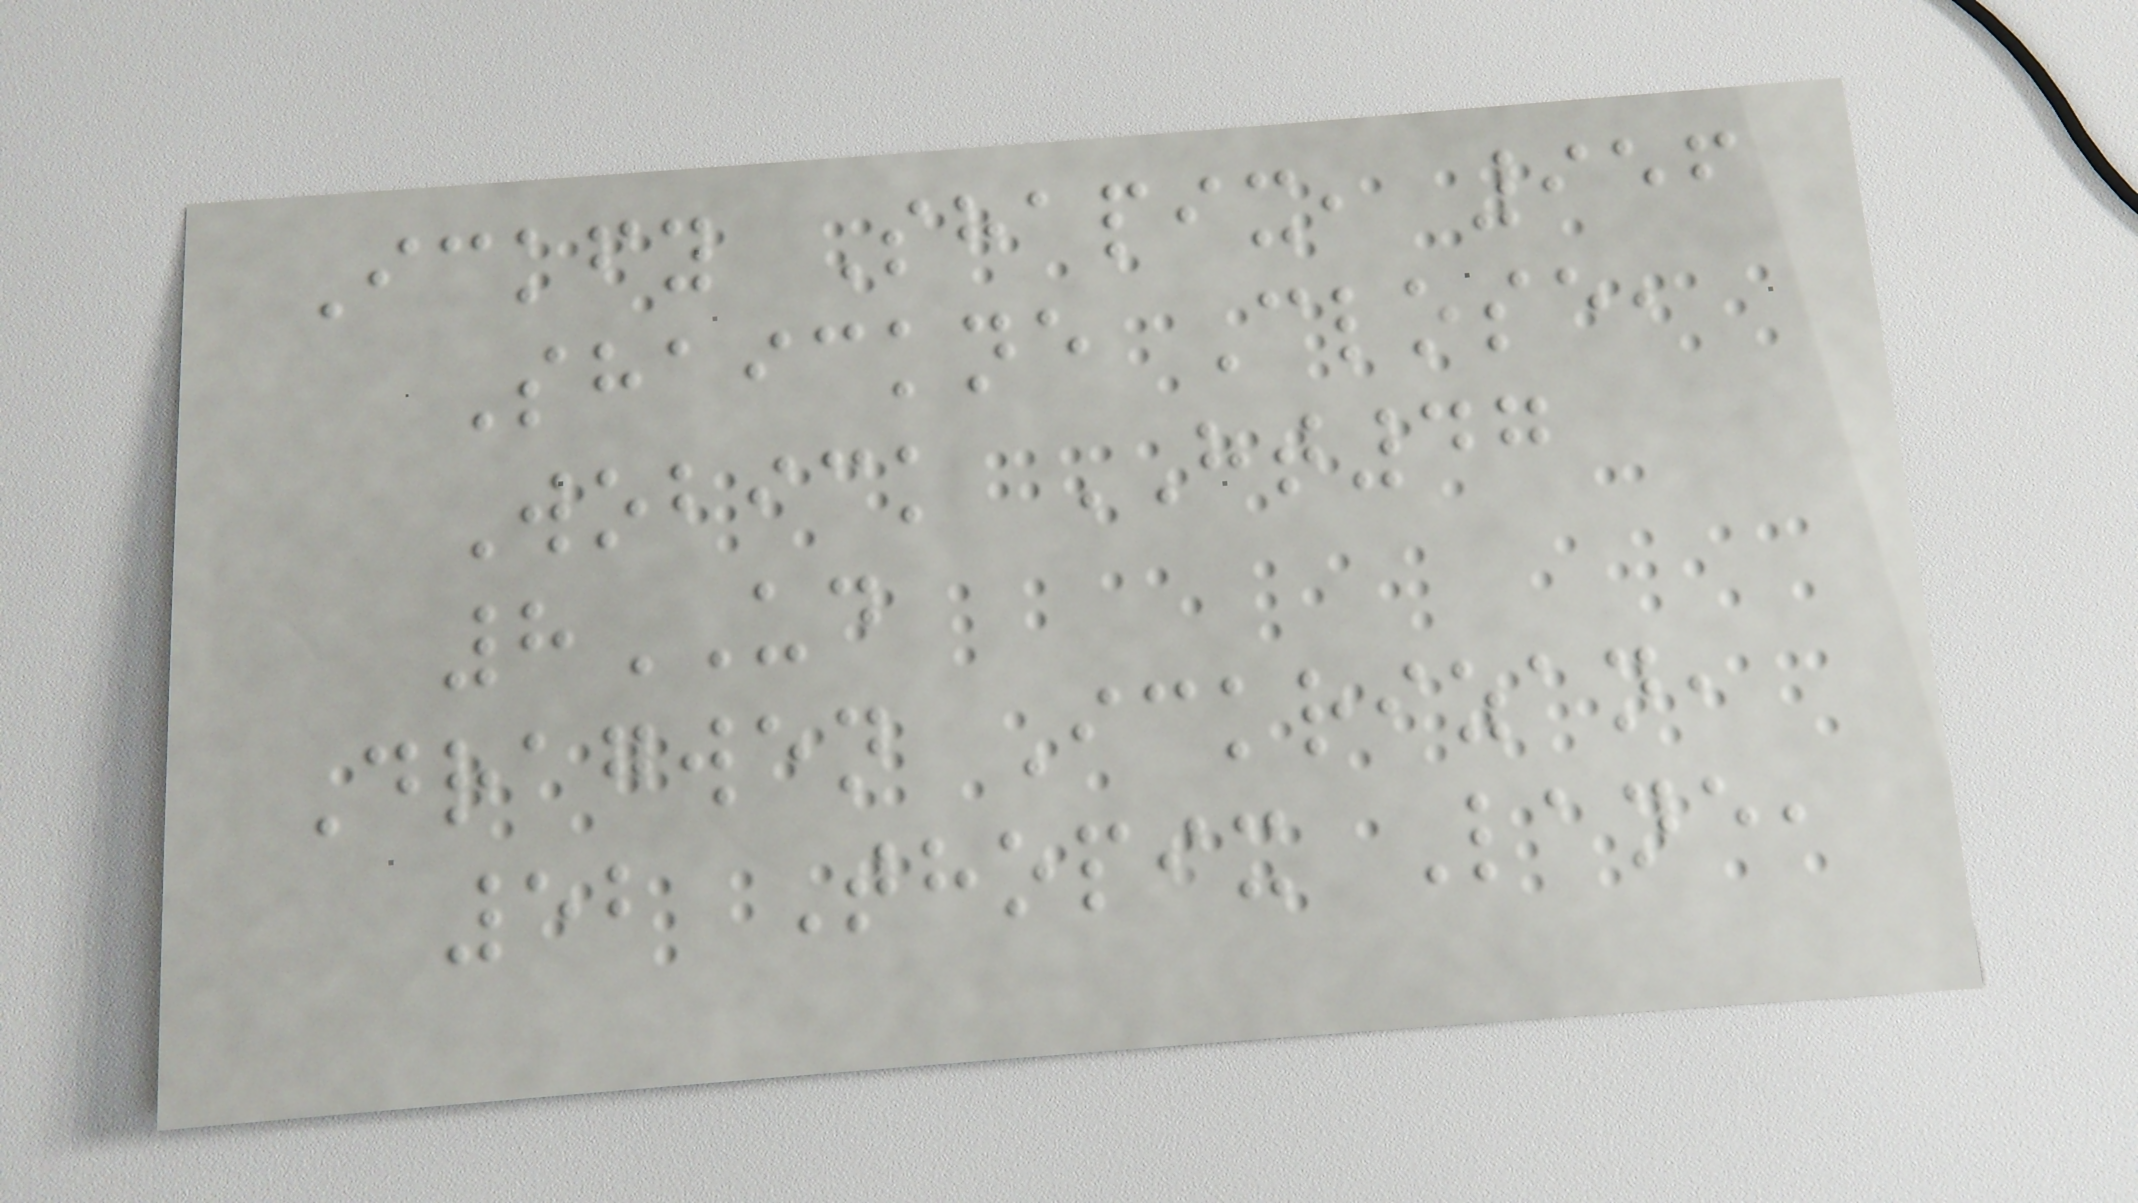Ickfy Shapix, 956
Shaickne Close,
Wobick HT47
8UD
Dragwen Ickrizan,
52 Thopix Lane,
